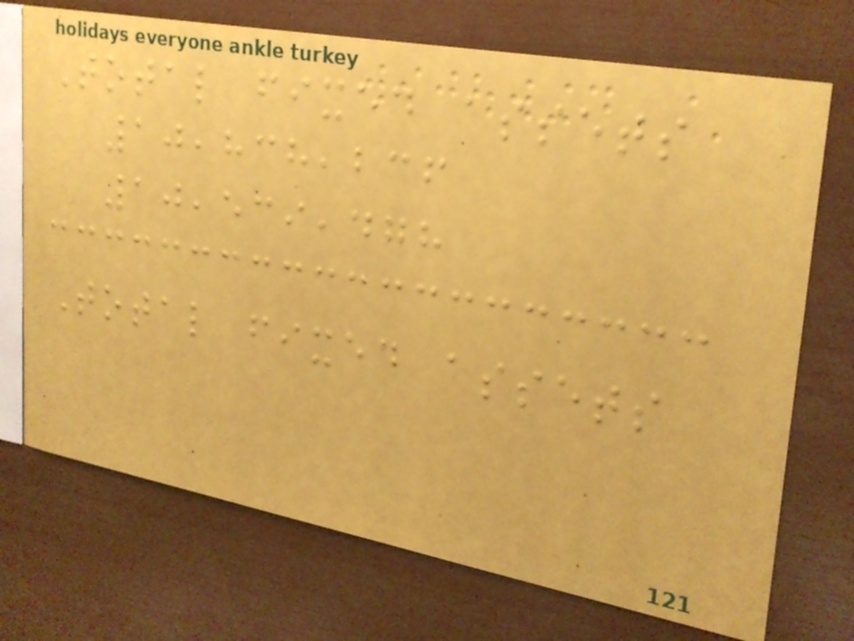Total fixed assets
10,838,236
10,539,478
Total fixed assets
